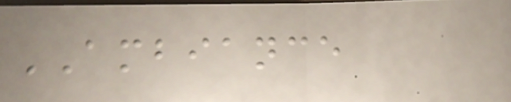AMBIANCE
